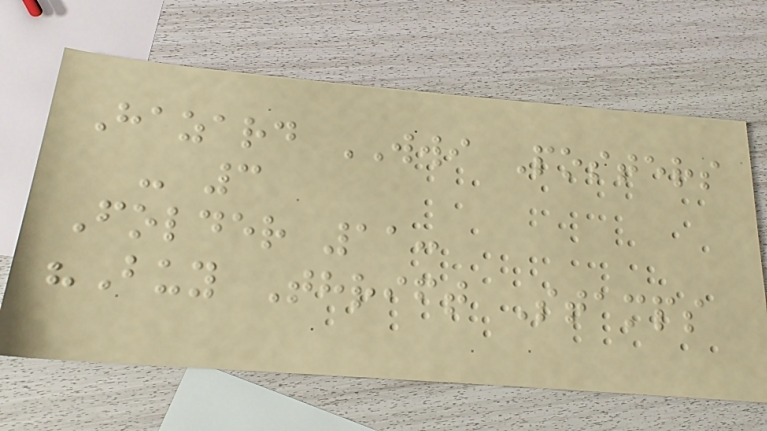Hazard WWI Posters
- 3
Folder 11:
"Buy Thrift Stamps
